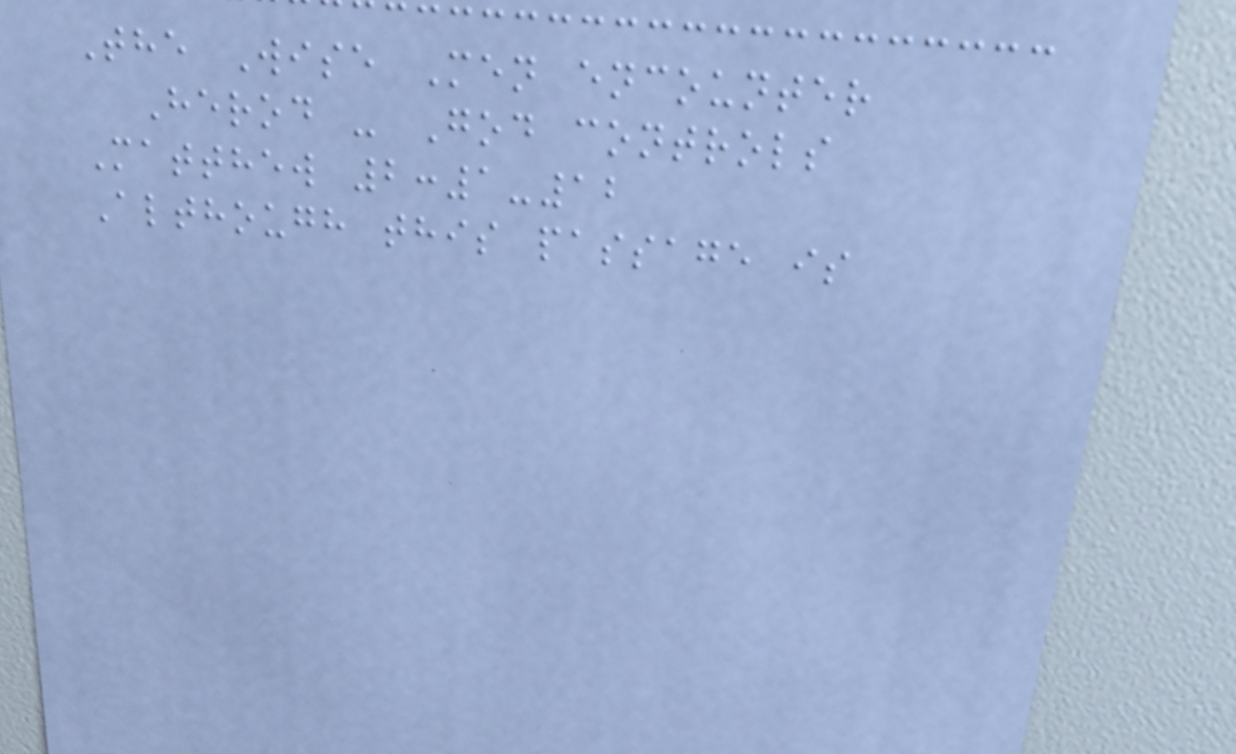The Wise Men encounter
Herod - God controls
Matthew 2:1-12
Although this passage is
